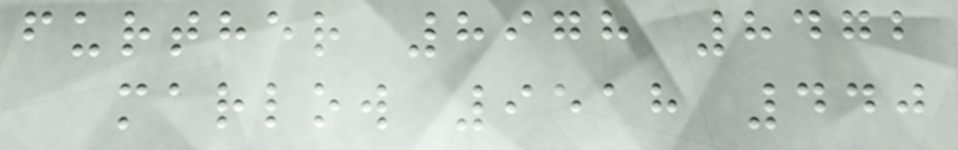further 8978 8472
marlow 9518 440
